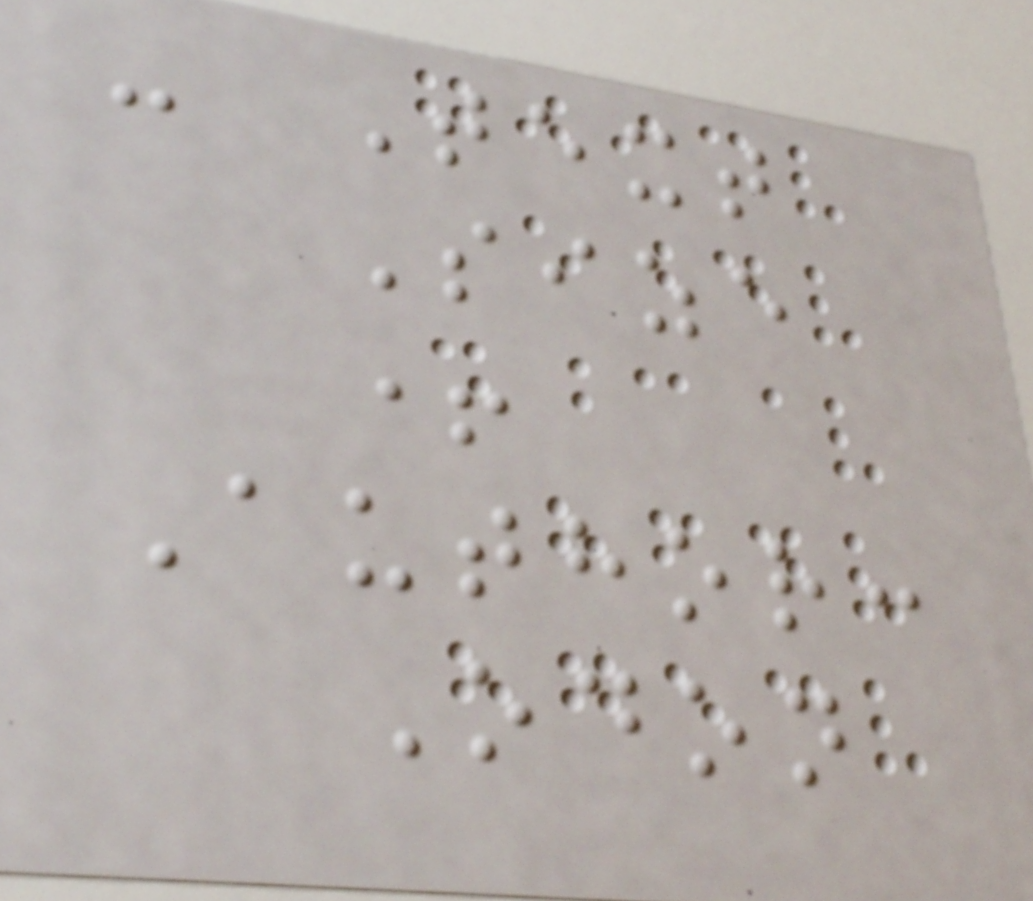- Text
Size
+
Author:
Odon
